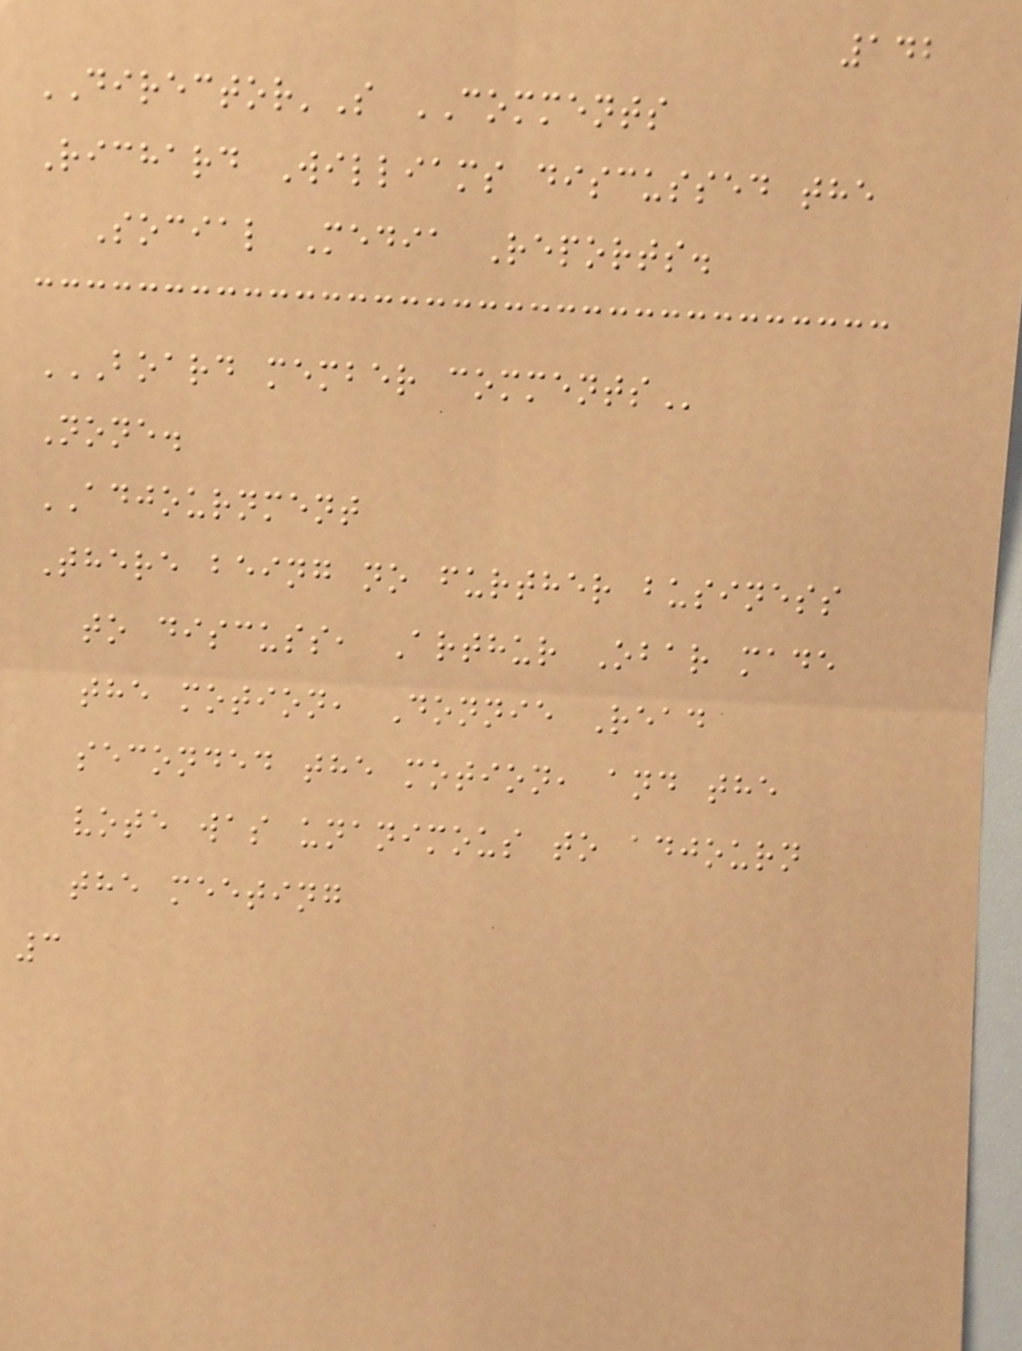142
DIRECTOR'S COMMENTS
Richard Williams discussed the
Social Media Reports.
BOARD MEMBER COMMENTS
None.
ADJOURNMENT
There being no further business
to discuss, Arthur Obar made
the motion, Donnie Read
seconded the motion, and the
vote was unanimous to adjourn
the meeting
3
